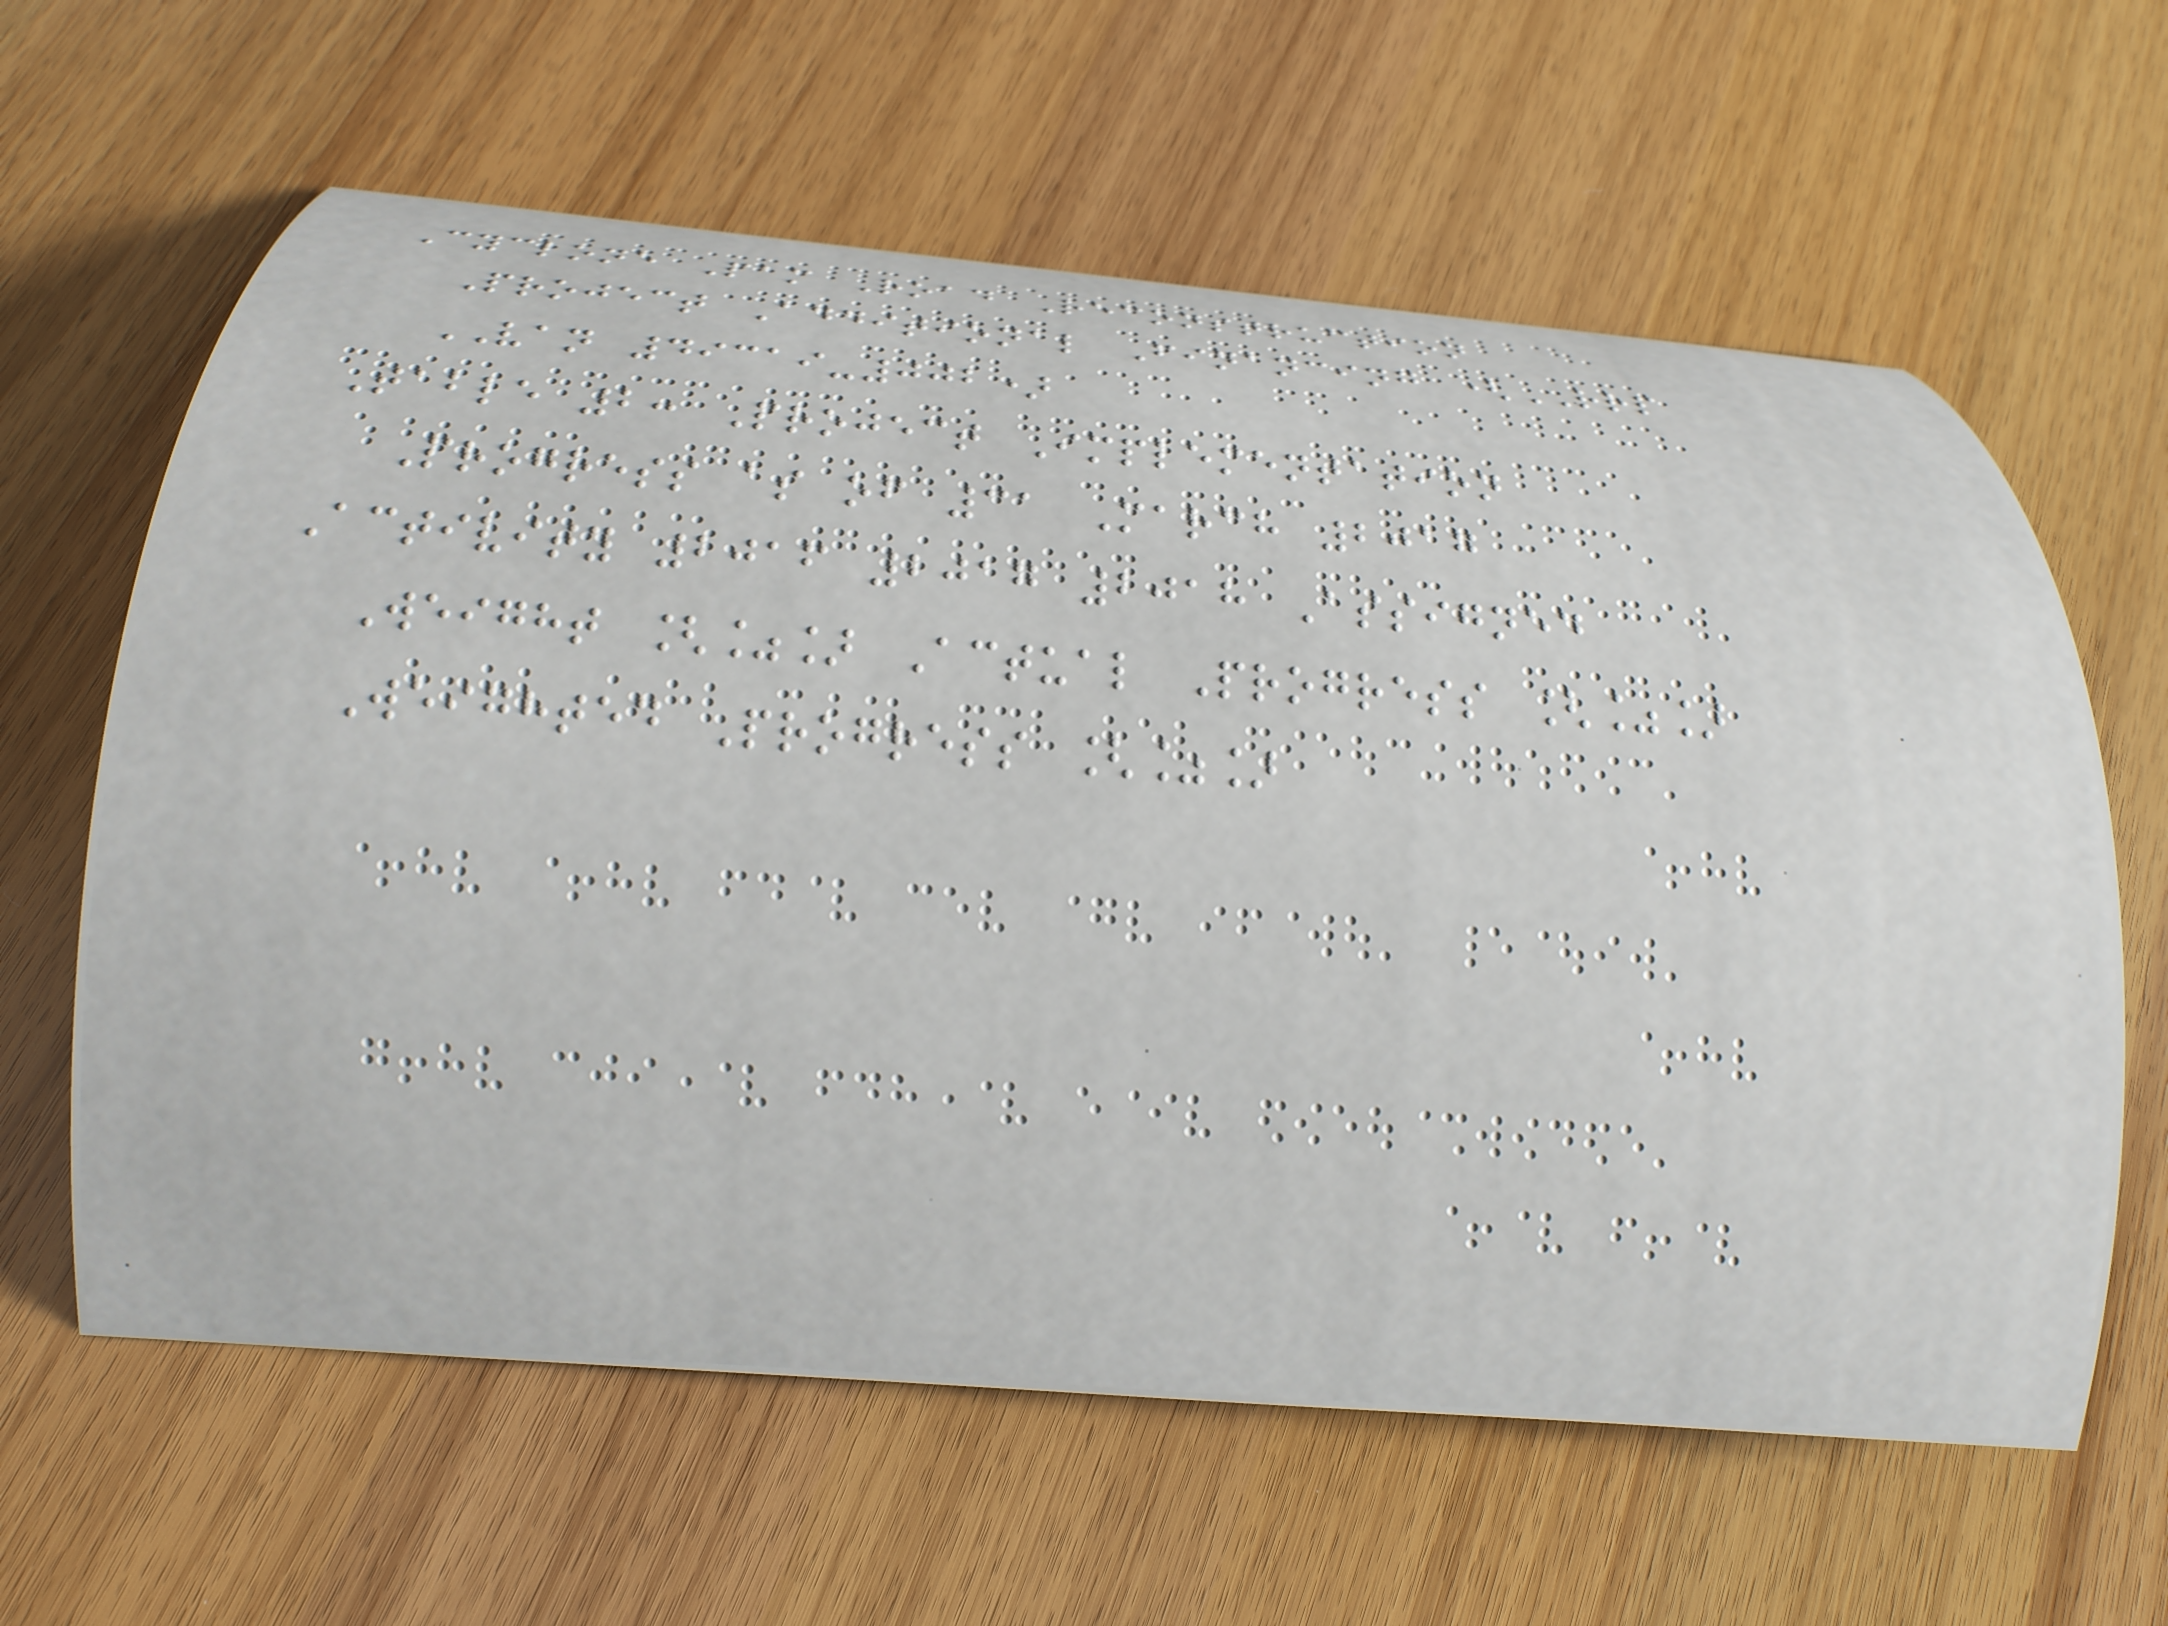Cyclone Pam Road Reconstruction
Project Additional Financing (RRP
VAN 49319-002)
Table 2: Project Implementation
Progress as of 31 March 2017
Activity 2016 2017 2018 Assigned
Weight [%] Actual Progress [%]
Weighted Progress [%]
